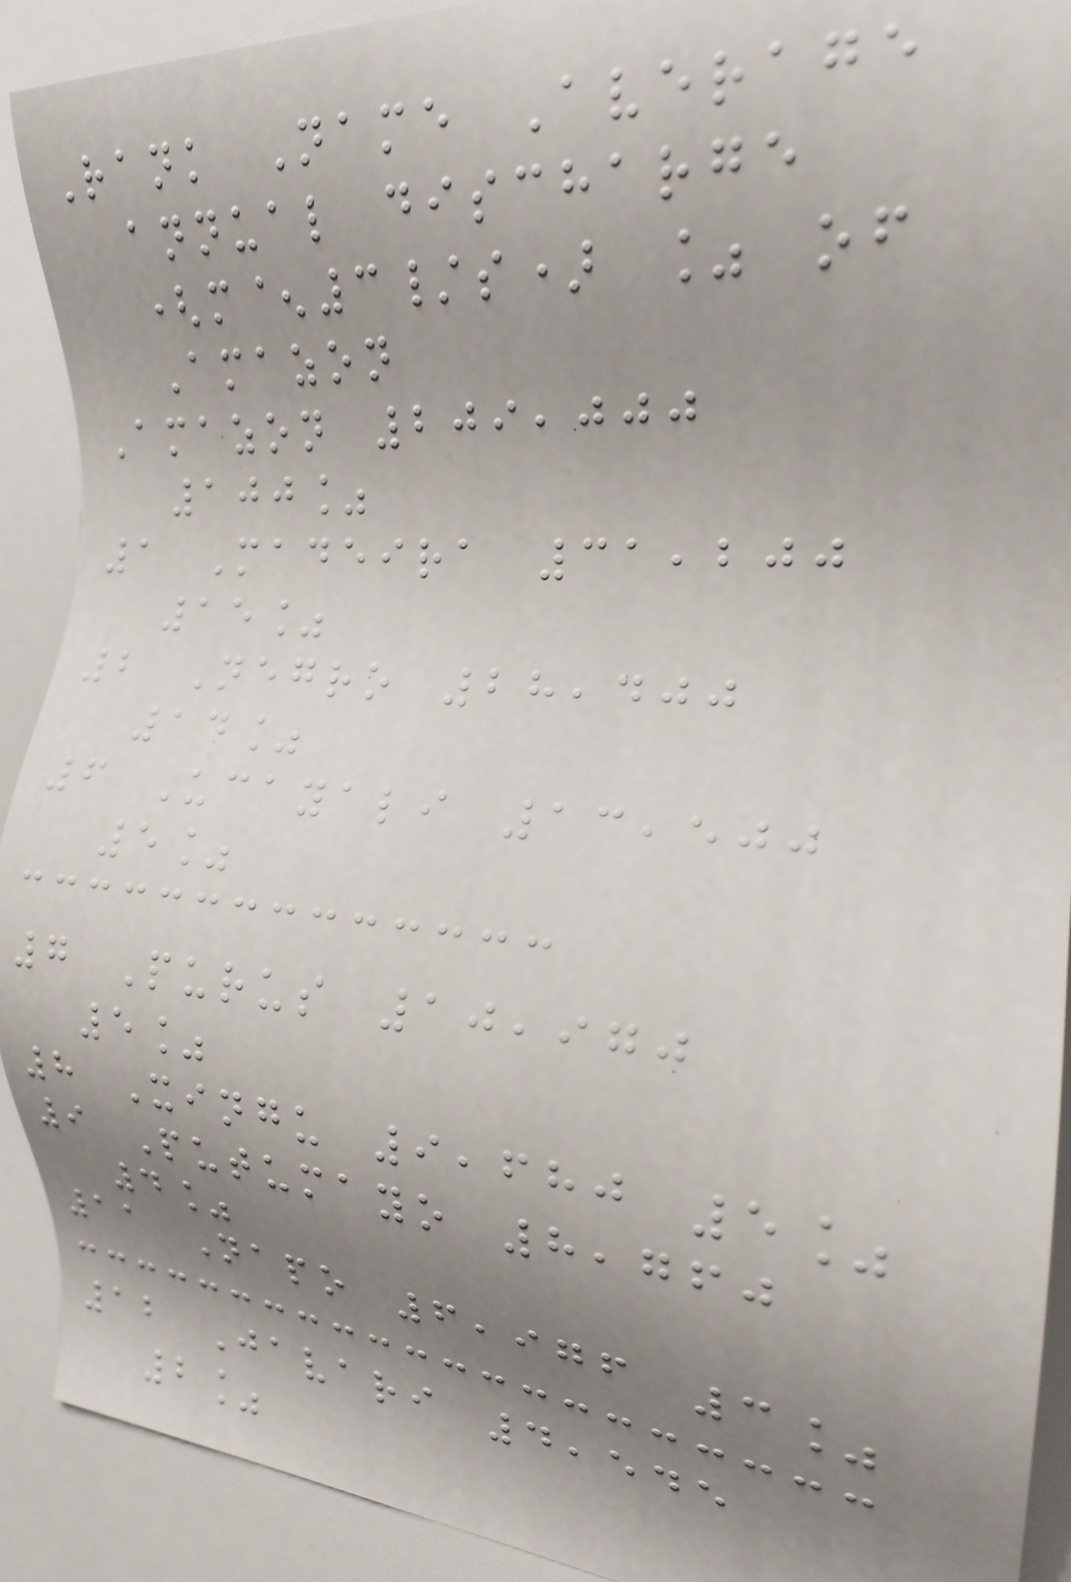Rank Name Average
annual discharge
(m^3/s) % of
Amazon
Amazon 209,000
100%
1 Madeira 31,200
15%
2 Negro 28,400
14%
6 Ucayali 13,500
5%
7 Purus 10,970
5%
8 Xingu 9,680 5%
9 Putumayo 8,760
4%
11 Napo 6,976 3%
12 Javari 4,545
2%
